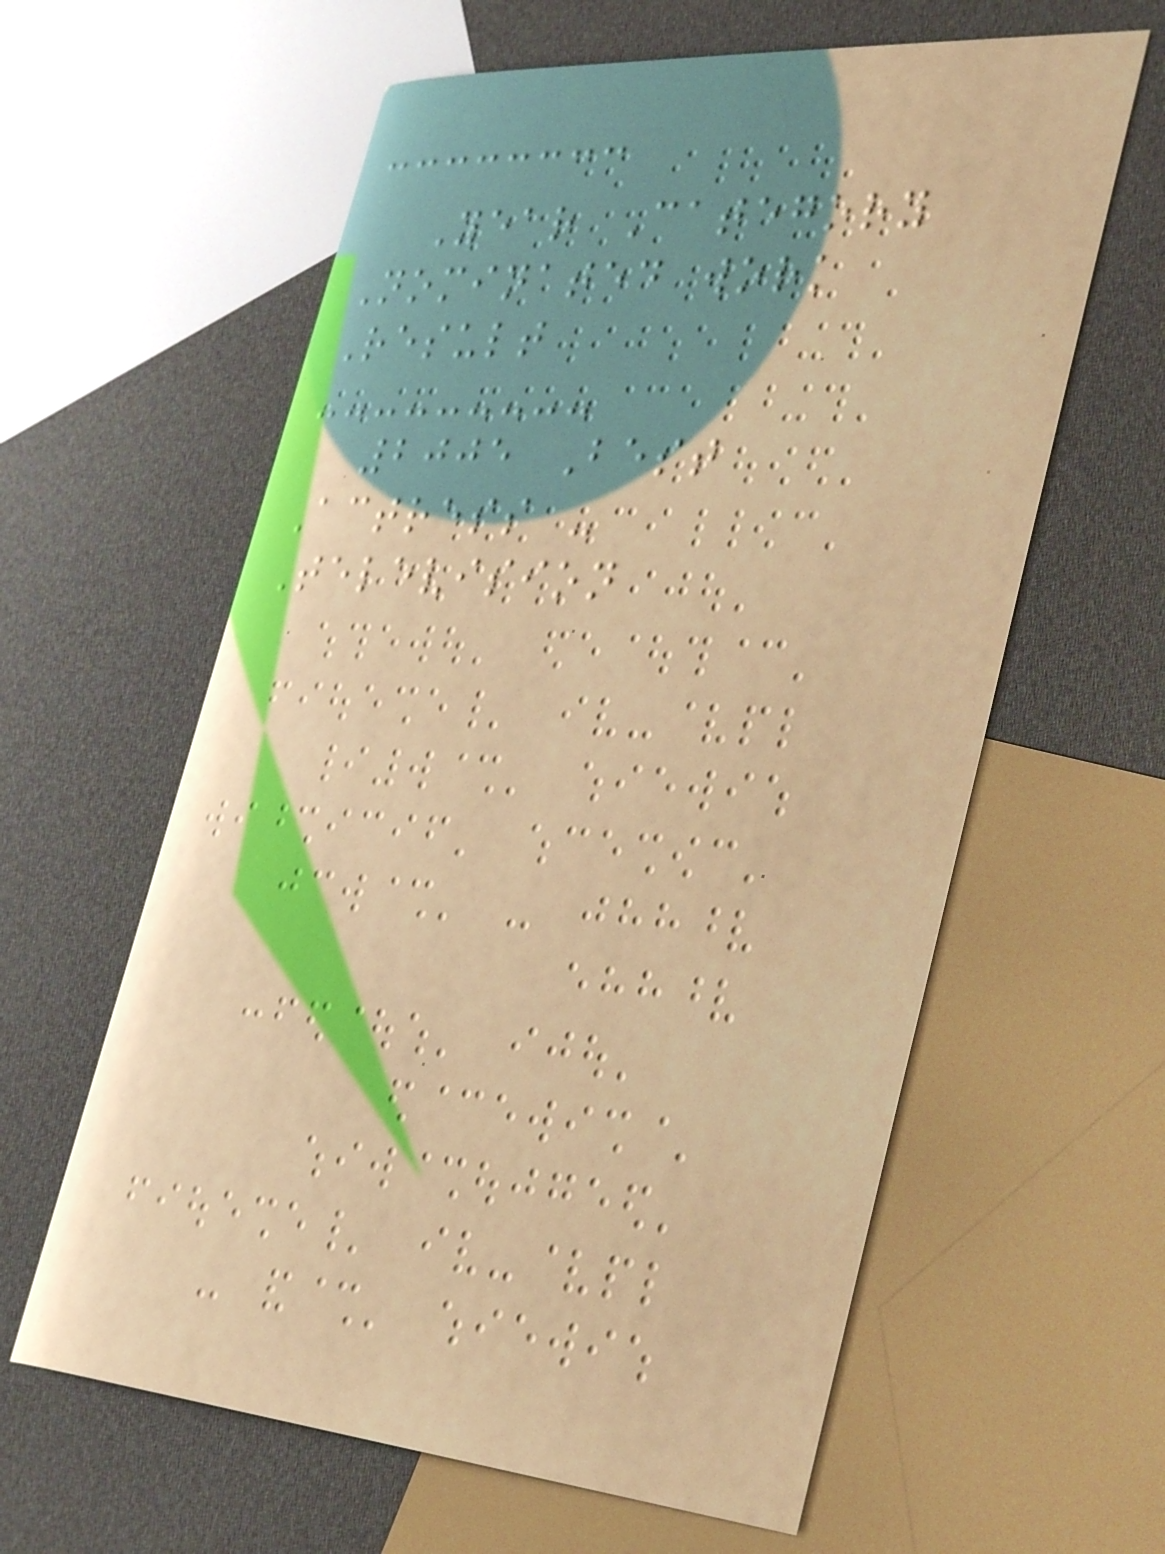Year Category
Nominated work
Result
2005 Best
Actress -
Television
